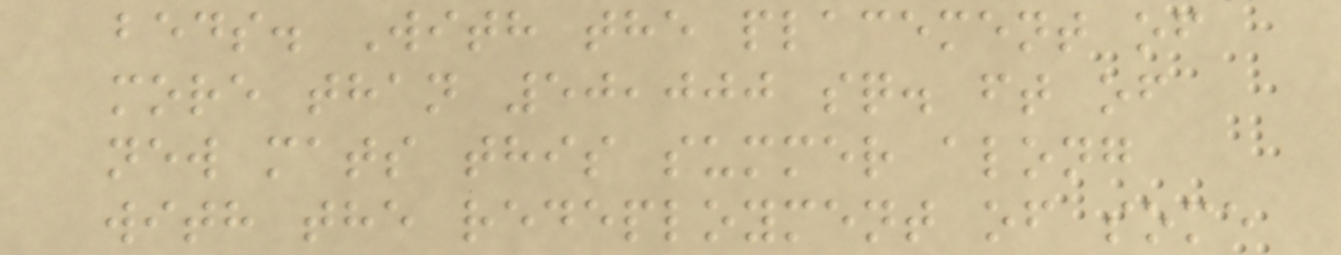beds. With the placement of
more than 50,000 sq. ft of
new mats this summer along
with the redeployment of some
